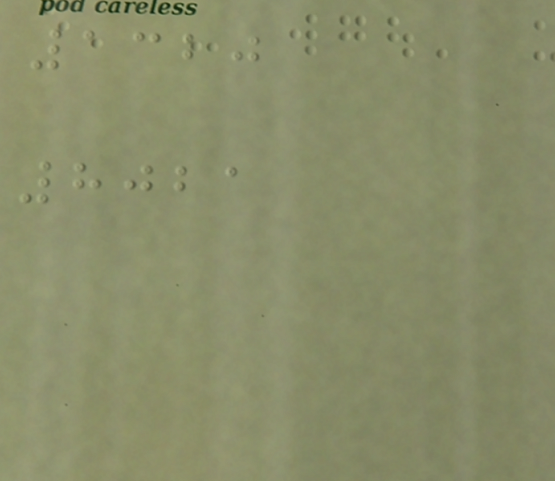1320
8021
